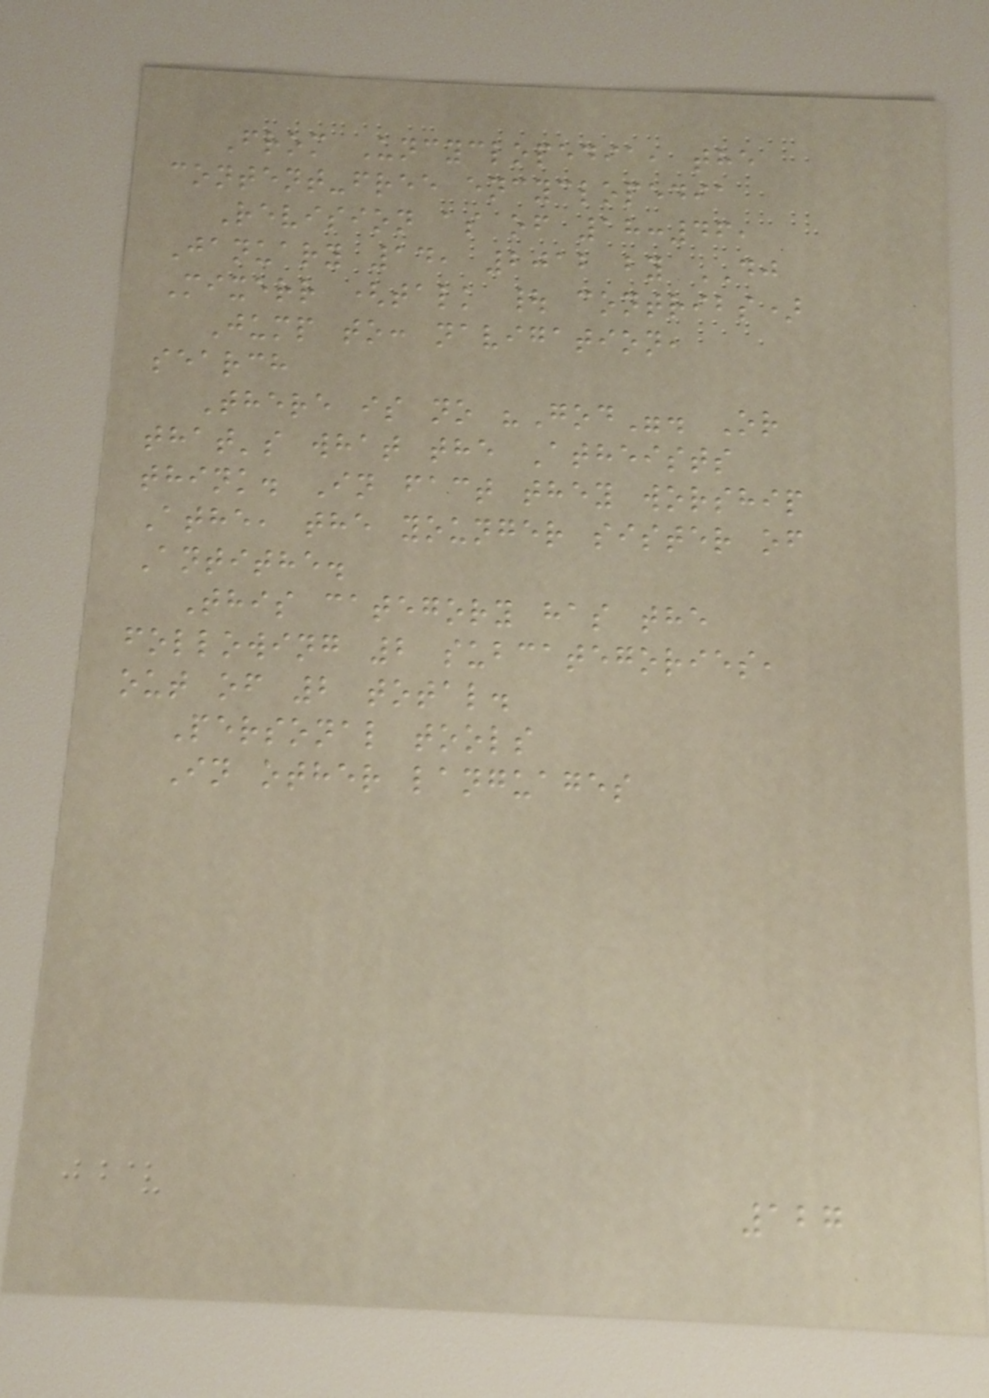From Uncyclopedia, the
content-free encyclopedia
Revision as of 18:46,
January 14, 2012 by DJ
Mixerr (talk | contribs)
Jump to: navigation,
search
There is no "God". Or
that's what the Atheists
think. In fact they worship
Athe, the younger sister of
Antithe.
This category has the
following 2 subcategories,
out of 2 total.
Personal tools
In other languages
127
